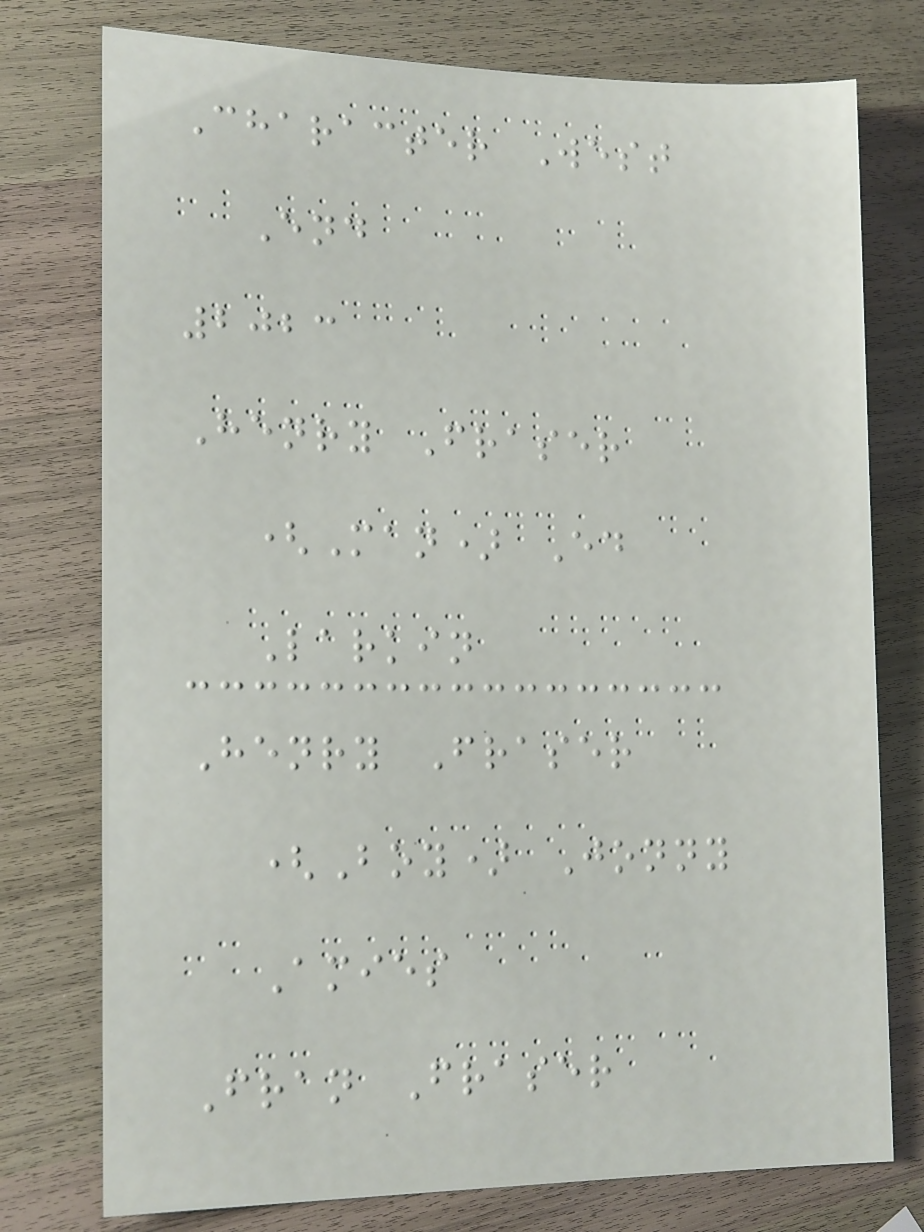Character West
End
2023
Henry Fraser
(Man) Ed
Larkin
Henry Fraser
(Boy) Jonny
Amies
Fran Fraser
